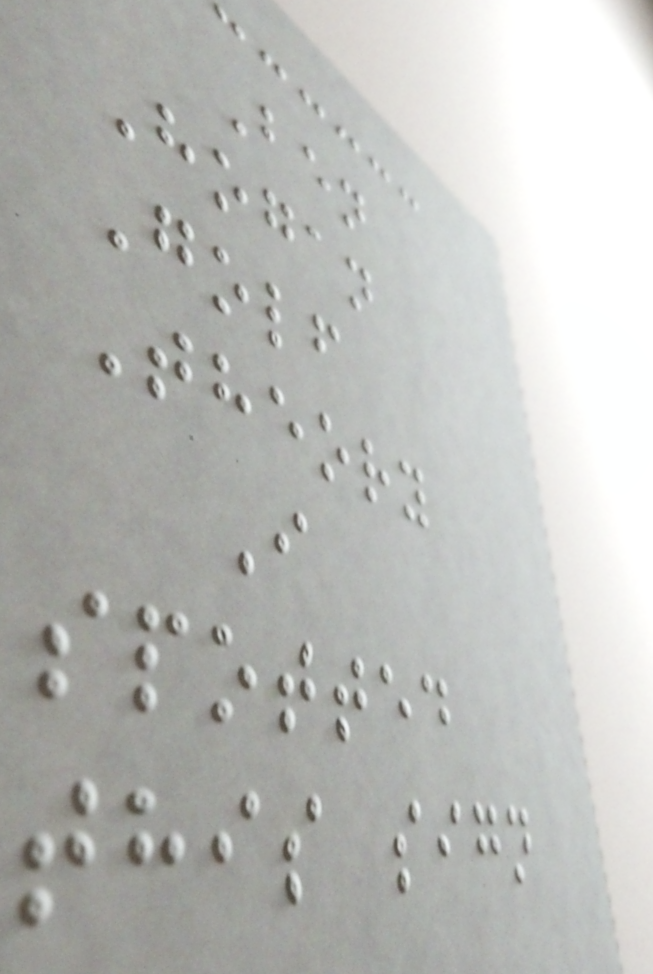Ben
Hogan
Golf
Theory
I
spotted
this sign
